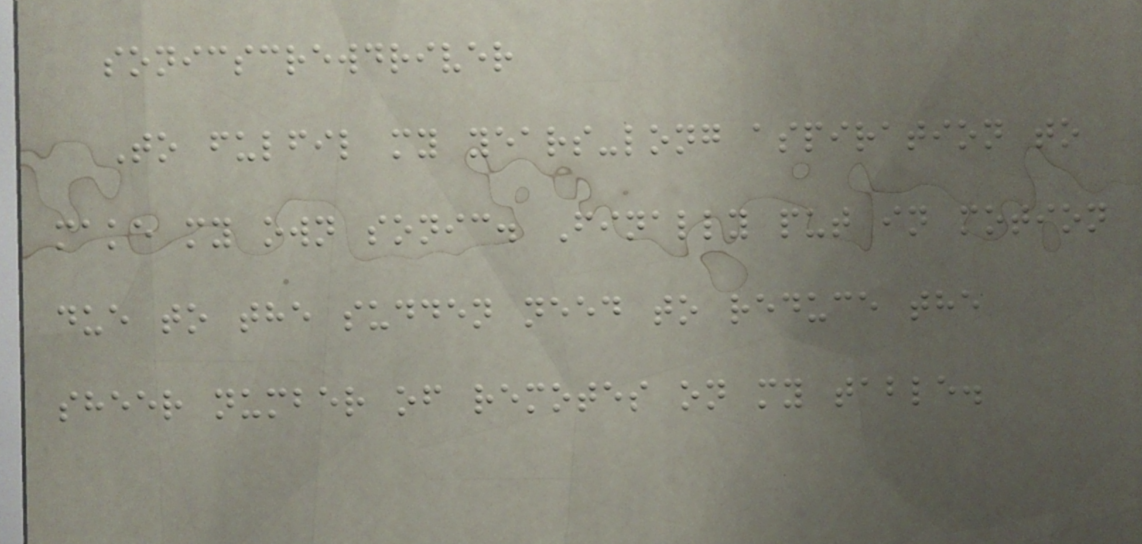sonicscrewdriver
To fulfil my years-long aspiration to
make my own sonic. Finally put in motion
due to the sudden need to reduce the
sheer number of remotes on my table.
